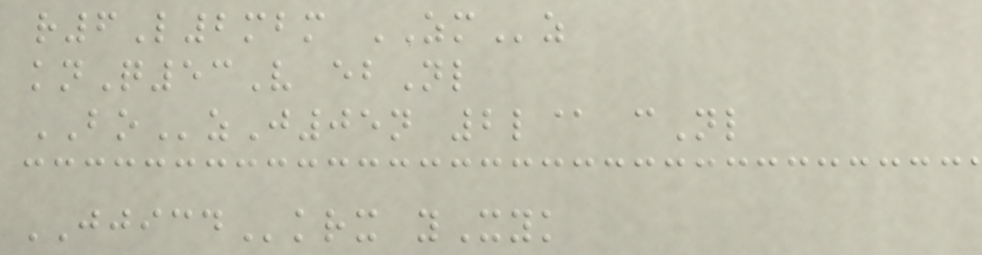r6L2mbm ZMz
knQ53V ebNl
BOzJ05n 2l@ cNl
JJICDkrx yXyk
